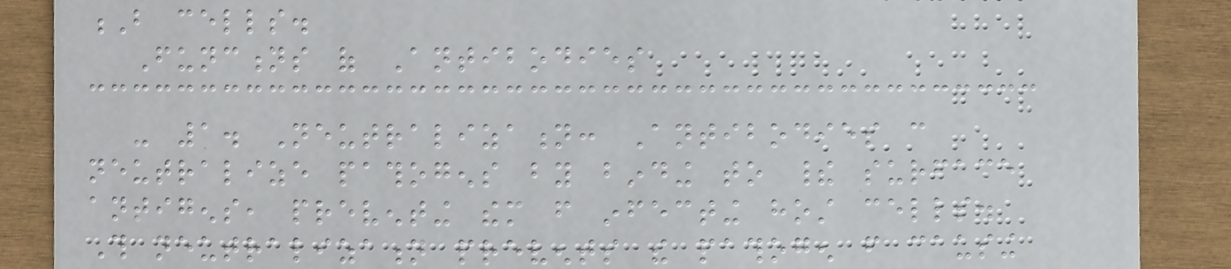B cells.
Functions of Antibodies
- 1. Neutralization: Antibodies can
neutralize pathogens by binding to their surface
antigens, preventing them from infecting host cells.
This neutralization prevents the pathogen from causing
